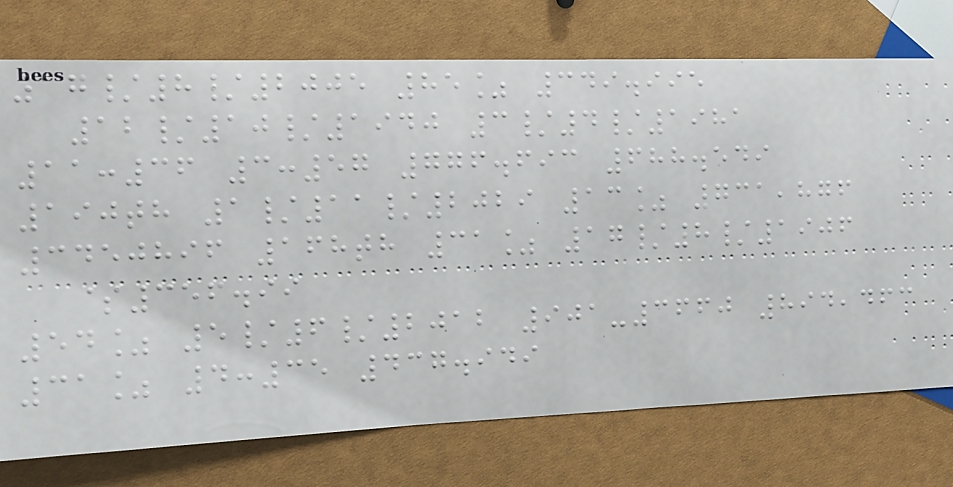17/8/2005 85% 349.995
12/10/1940 3/4/1981
11:36 3:57 776.693 688.549
190th 1/11/2029 13% 731,876
3450896 168th 31% 17/8/1906
$356.99
54% 5/6/2012 901-3660 894,463
31% 4:35 437.949
